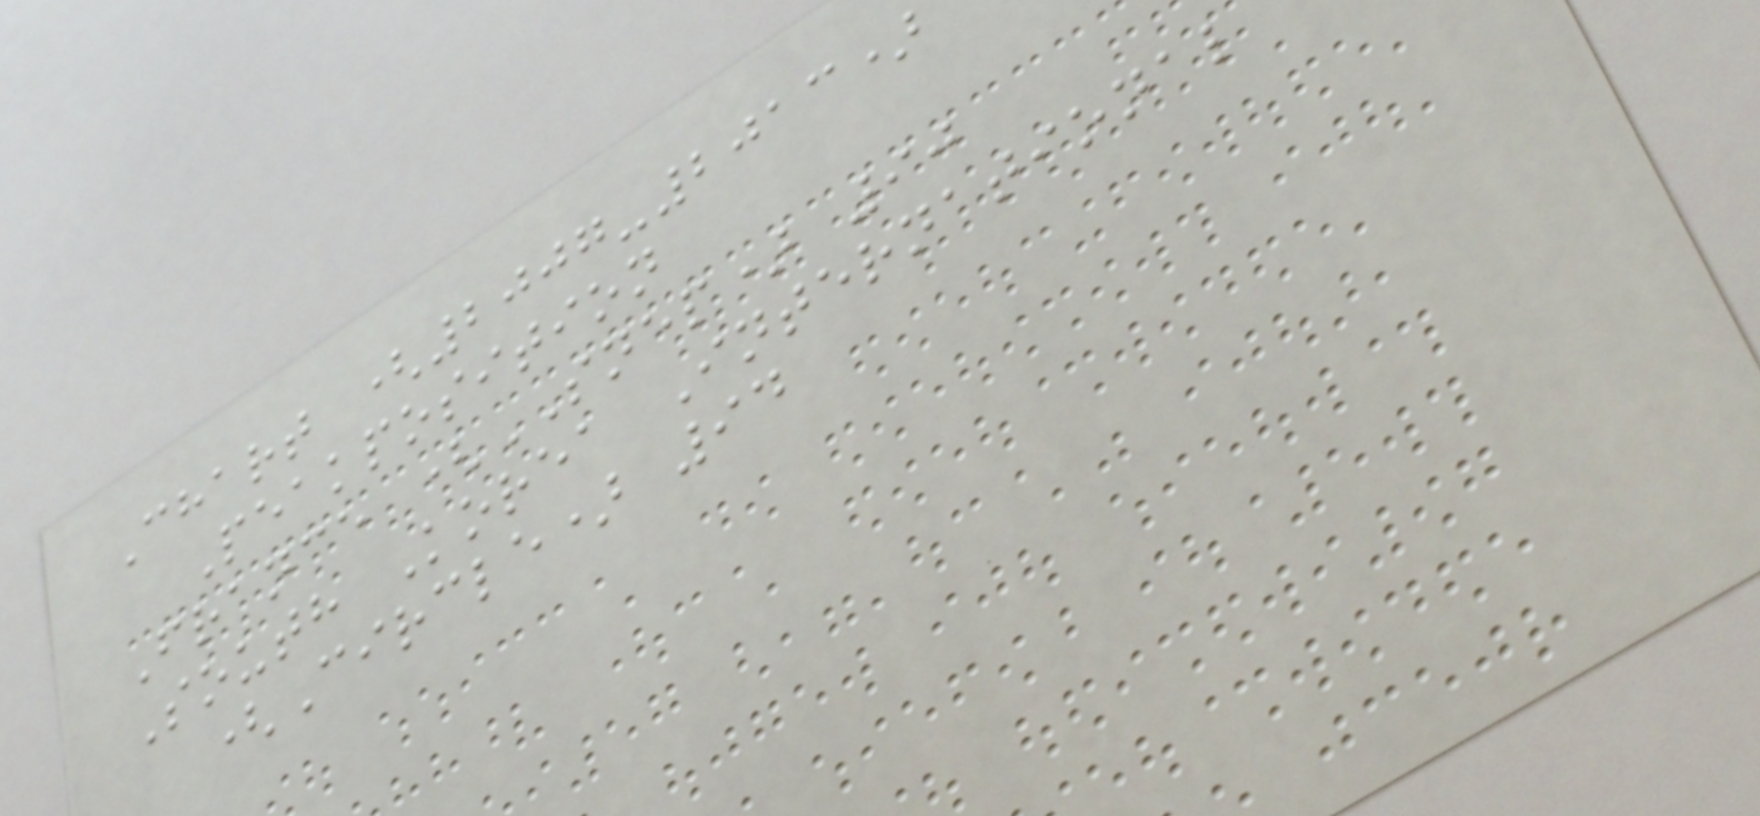Chart (2007-2013)
Peakposition
France (SNEP) 90
South Korea International
(Circle) 94
